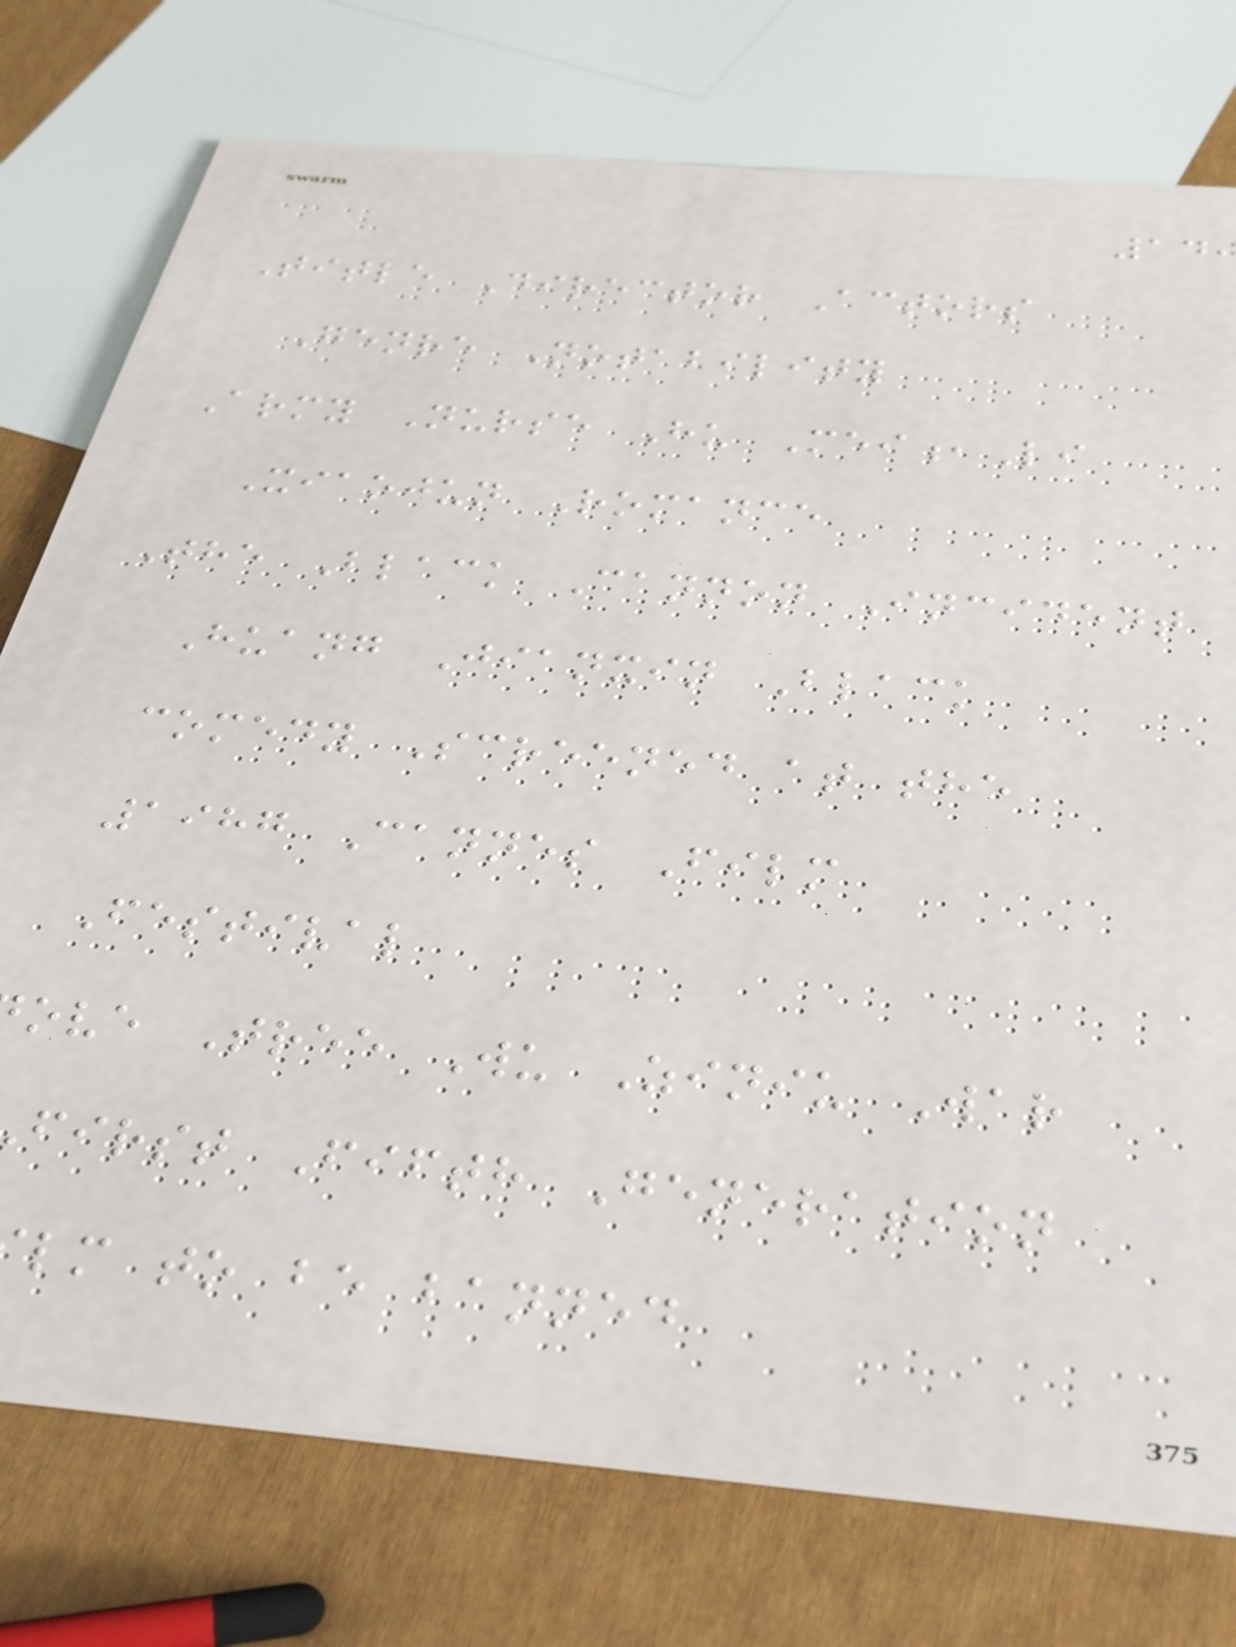Title Director Actors
Genre Notability
Army Nurse Hu Mei,Li
Xiaojun Romance
The Black Cannon Incident
Huang Jianxin Black
comedy Screened at the
1987 Cannes Film
Festival
ove Tree Wu Ziniu War
first Fifth Generation
lm to be banned
